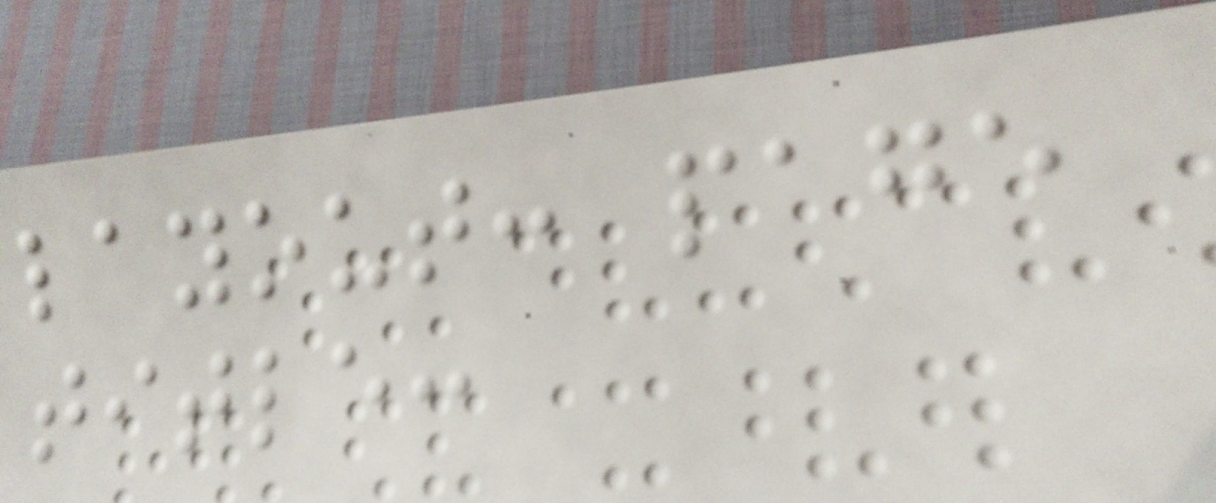layout: page
title:
